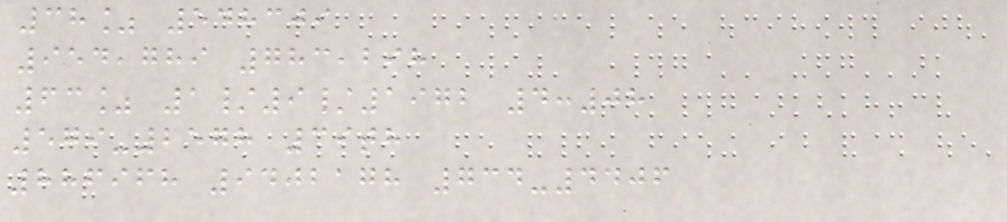38% 548309
954,789 783,298
63% 1/9/1972 4:08
579-2578 39th
886968 9402178 734-4406
